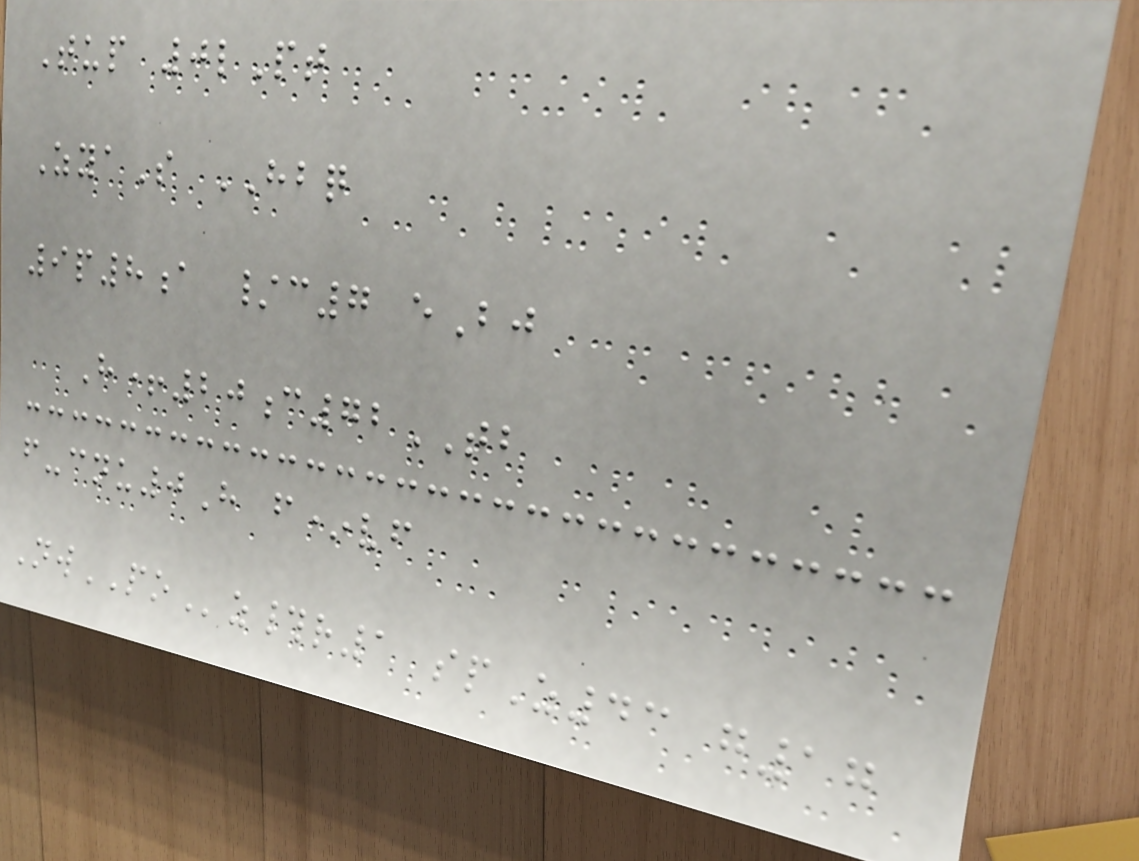Tup 0lPt
ZyaS HBQ
9p8a /c7 eBj
H+20c72TB
f-cnu0H f*vf
NwPOz#r1 spZ43 g17
